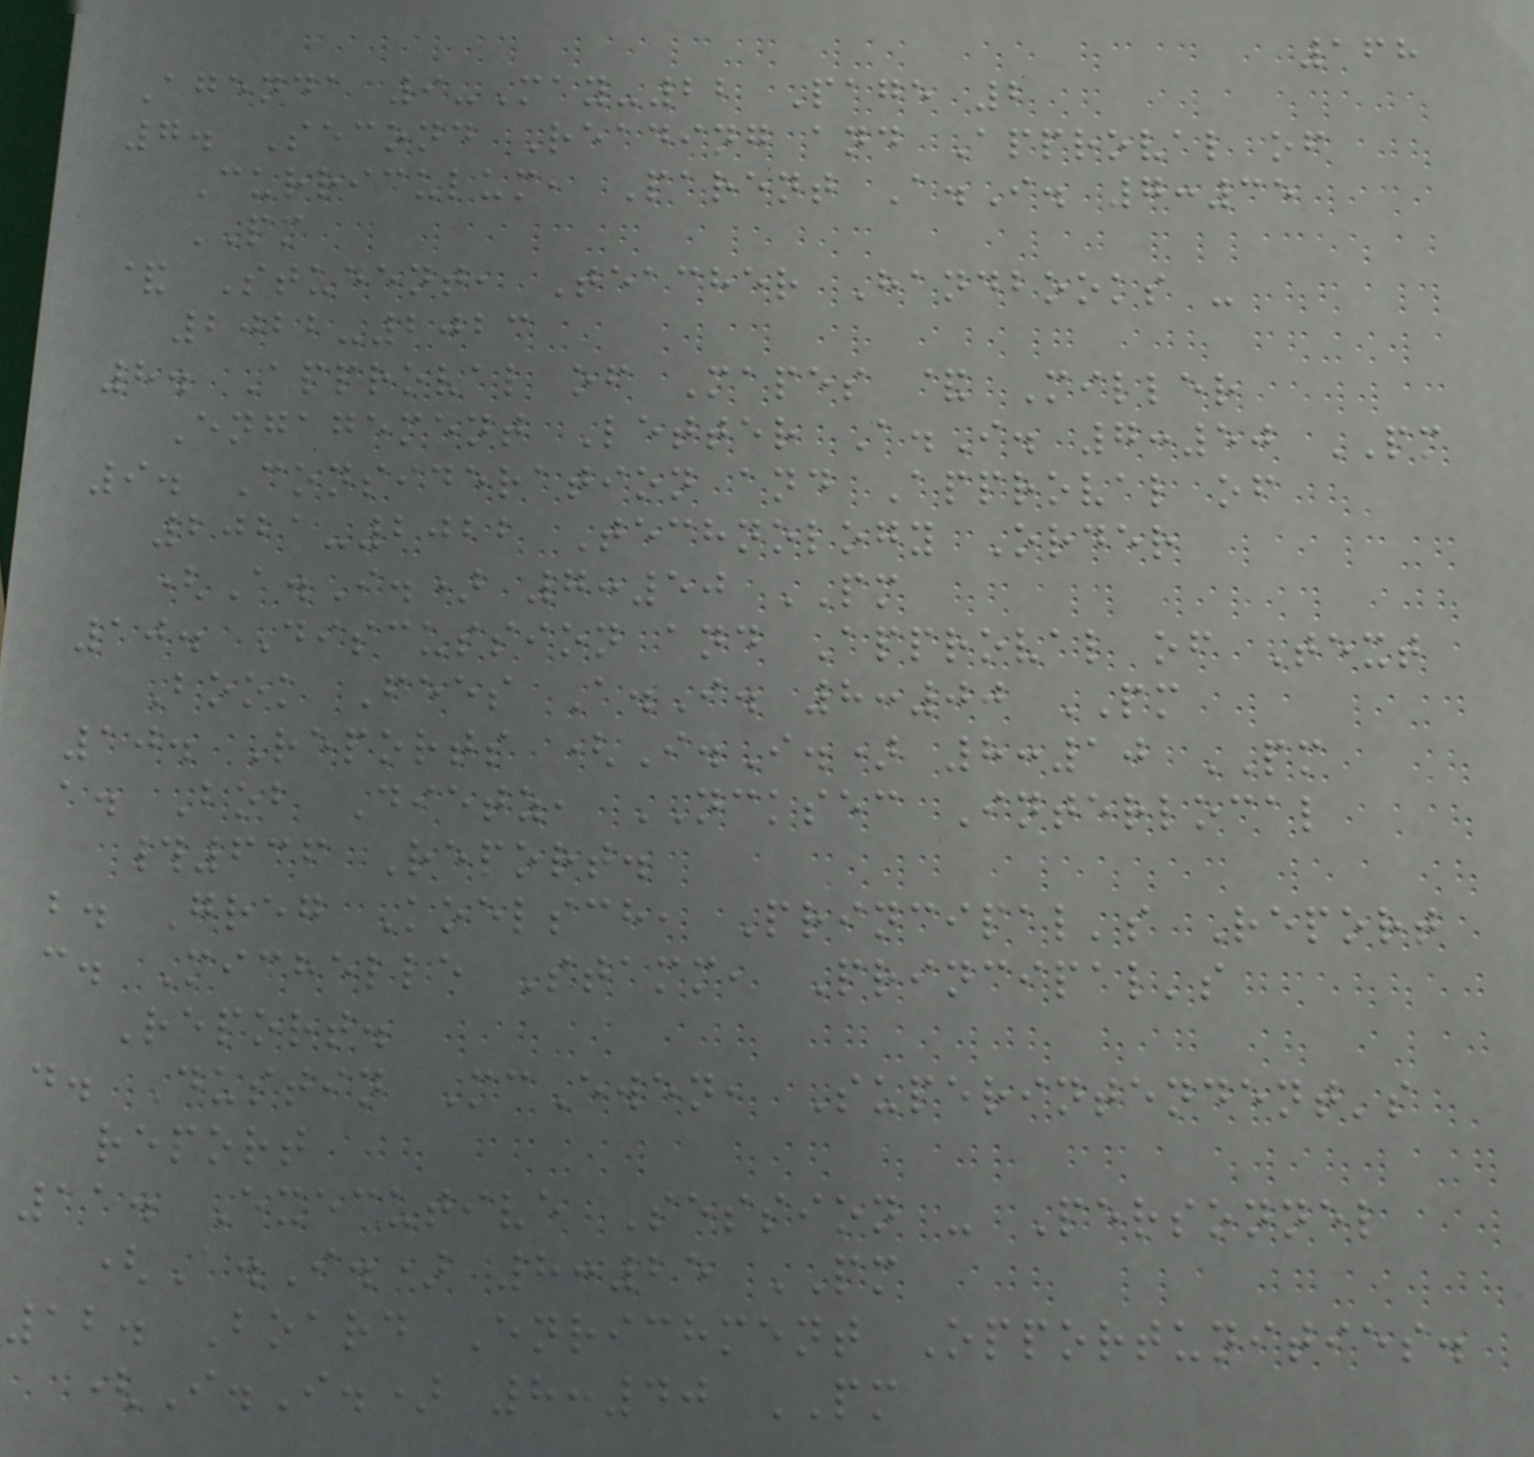168
Agenda 9-May-22 Page 2
7. Second Reading and Approval of
Curriculum, Parent A.I. 7:35
PM
& Student, Teacher Handbooks -
2022-2023
8. Approval of Mapes & Miller
Engagement Letter A.I. 7:50 PM
9. Consideration and Approval of
2021-2022 Technology Order
(A.I.) 7:50 PM
10. Discussion and Approval of Text
Book Fees A.I. 8:00 PM
10. Reports (I.I.) 8:10 PM
a. Bob Dietz, NCKSEC Interlocal
#636 Report.
b. Greg Koelsch, Principal's Report
c. Michelle Stamm, Principal's
Report.
d. Dustin McEwen, Superintendent's
report
11. Executive Session - Personnel
(A.I.) 8:25 PM
12. Board Enrichment Opportunities.
(I.I.) 8:40 PM
